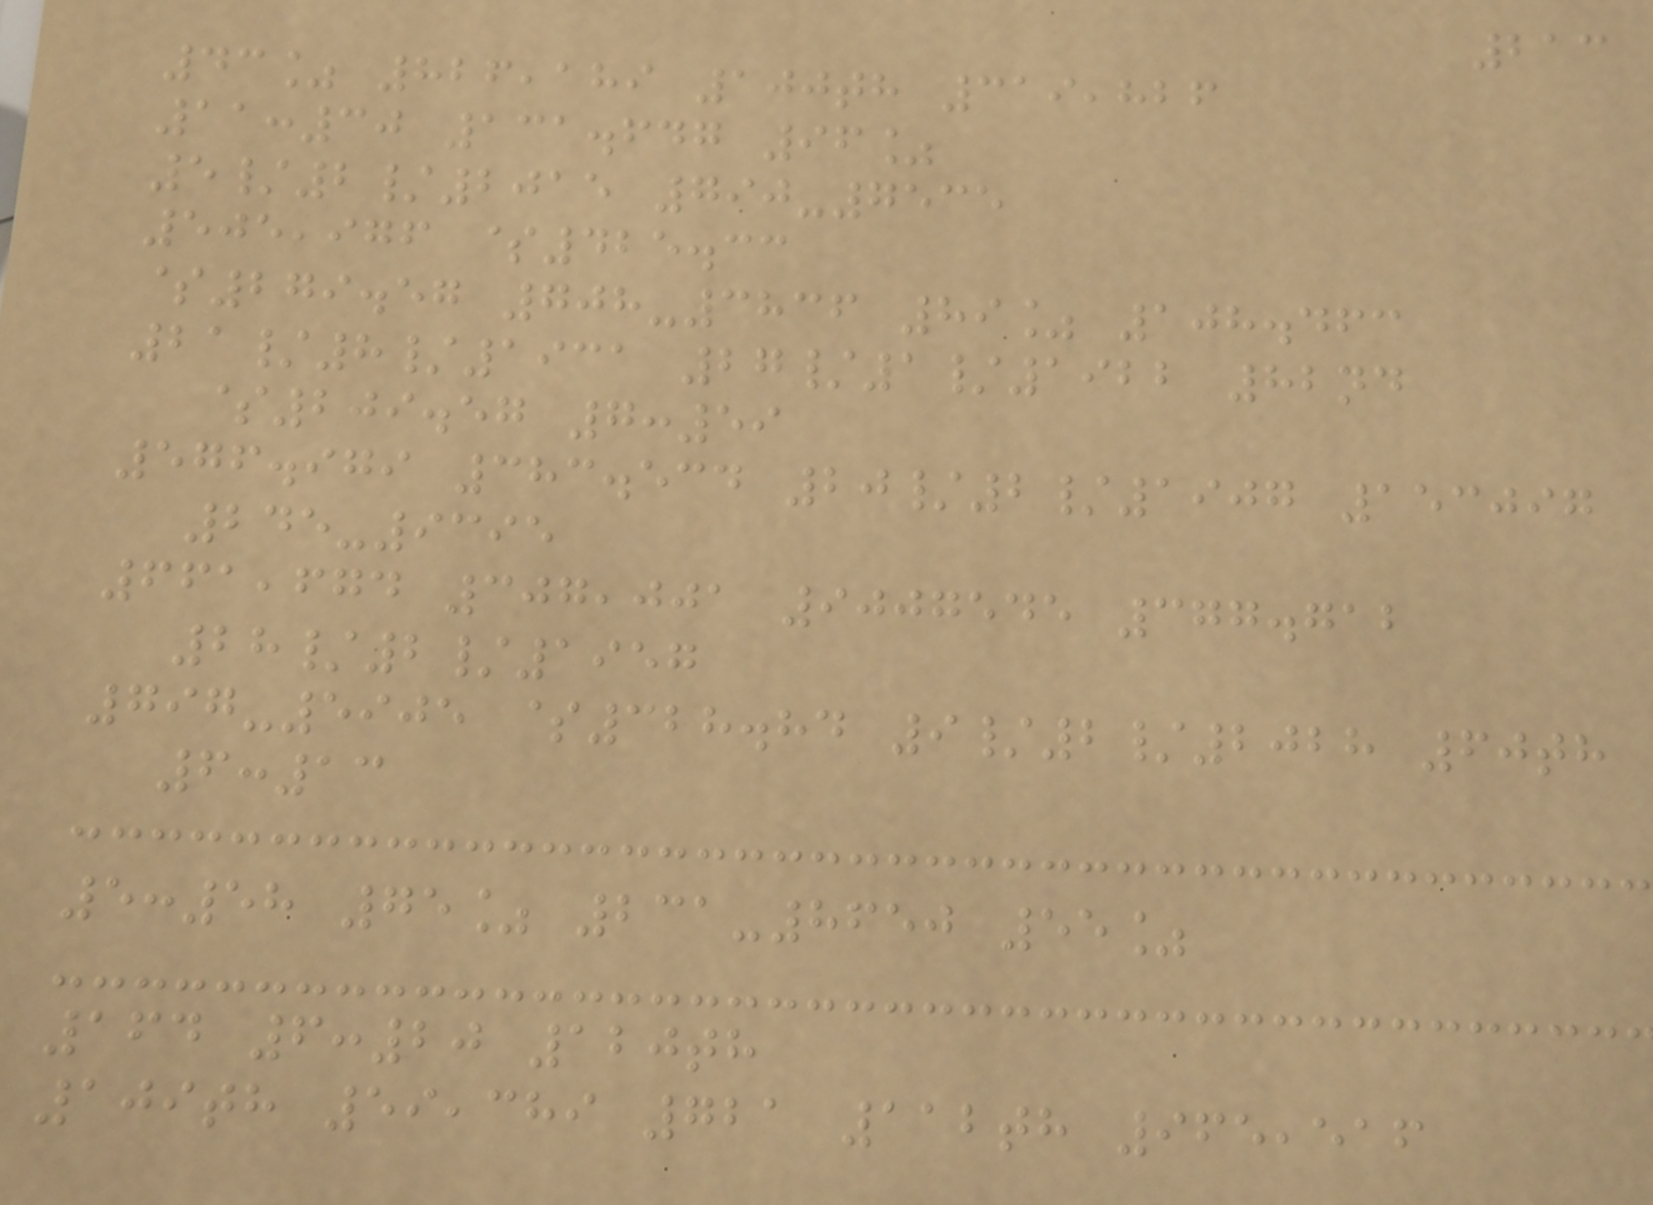213
43% 826,189 100th 319,826
11:30 131.647 96%
5/2/2015 790-7535
505,976 $425.33
$279.57 708-3836 89% 108.463
21/8/1931 27/1/1922 82nd
$209.57 7:59
576.979 383.534 20/2/1907 153097
245-9395
661,674 307,001 9007545 377.712
28/2/1957
797-5905 $328.84 9/2/2028 60th
6:13
5:58 75% 231-8650 55%
164 6:20 120th
109th 59,389 721 112th 965,516
